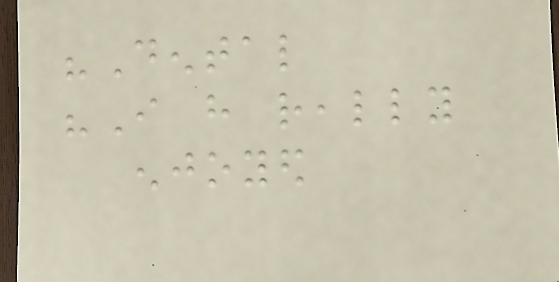"Dental
"I have really
enjoyed
